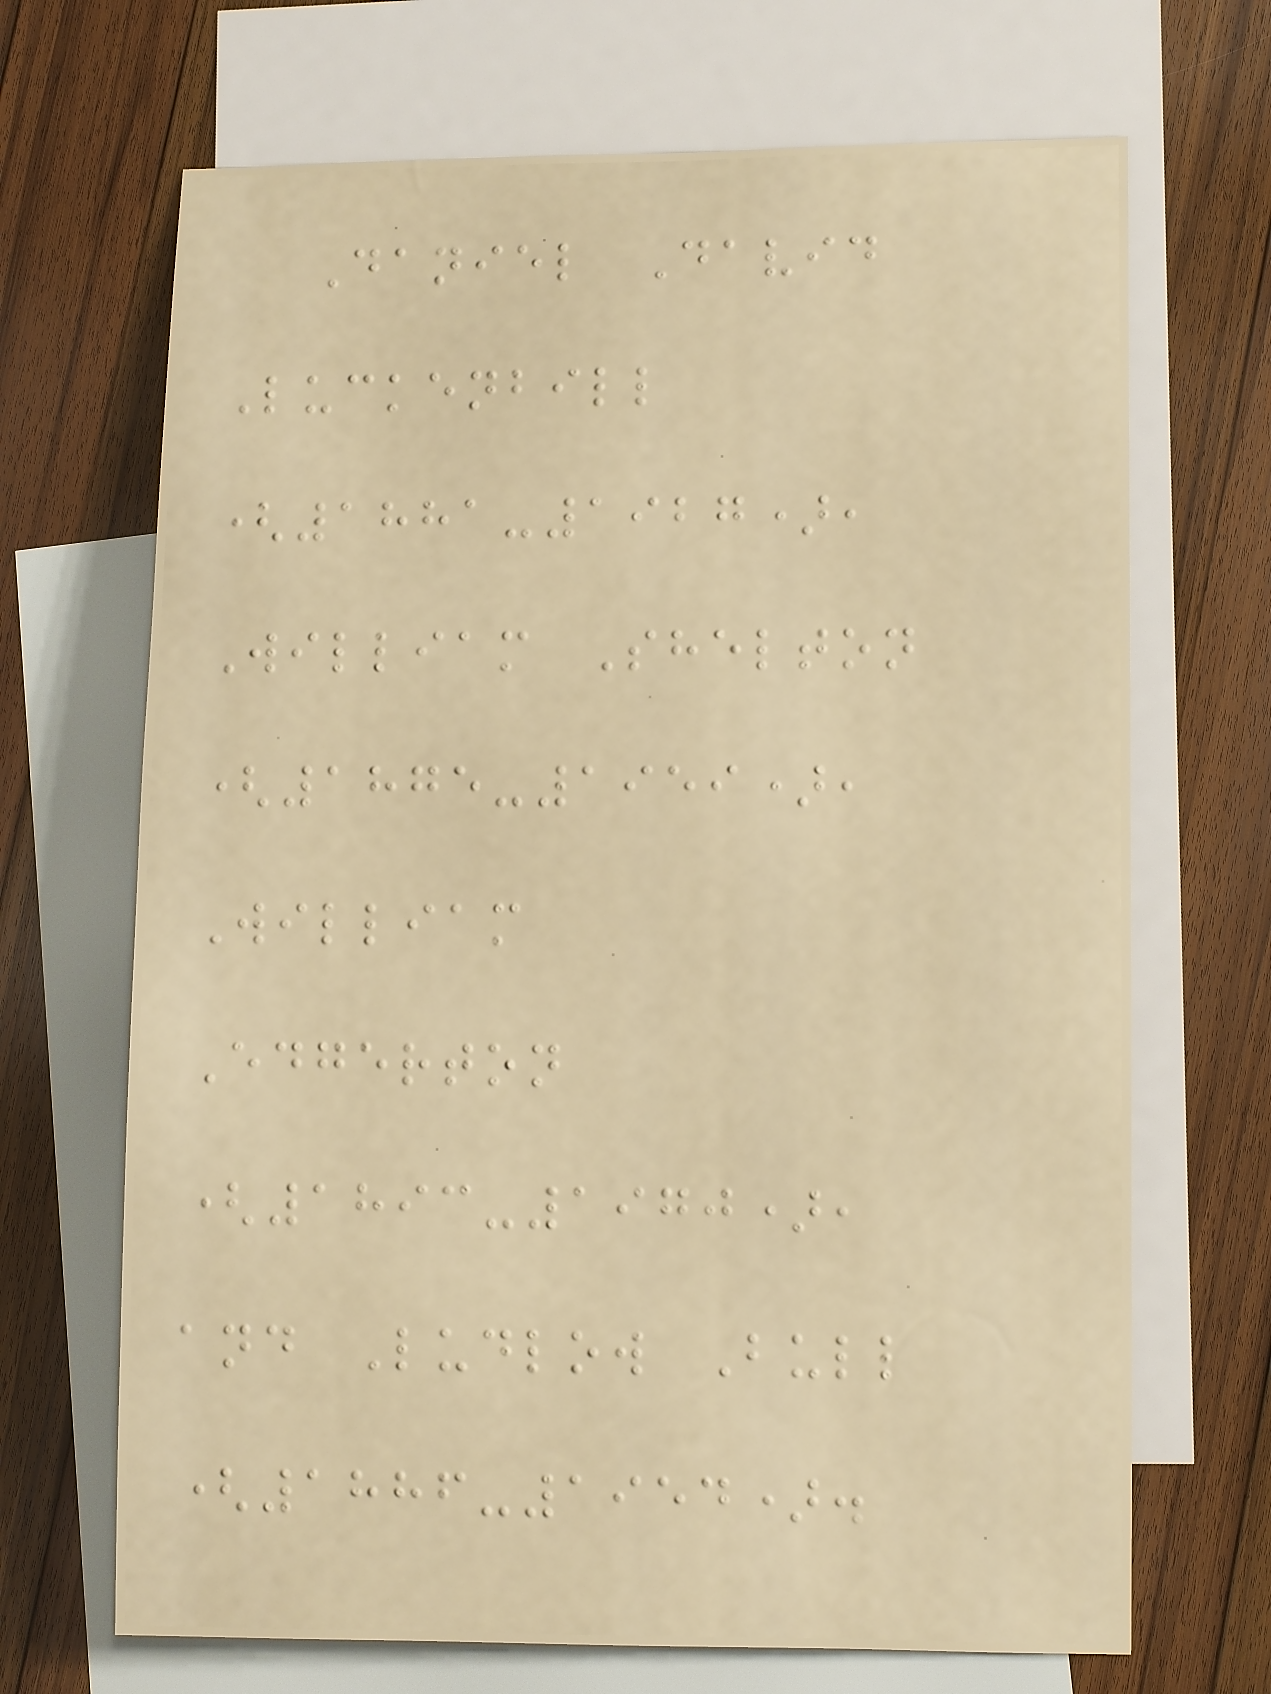Daniel David
Luckenbill
(1881-1927),
William Shelton
(1875-1959),
William
Edgerton
(1893-1970),
and Ludlow Bull
(1886-1954).
